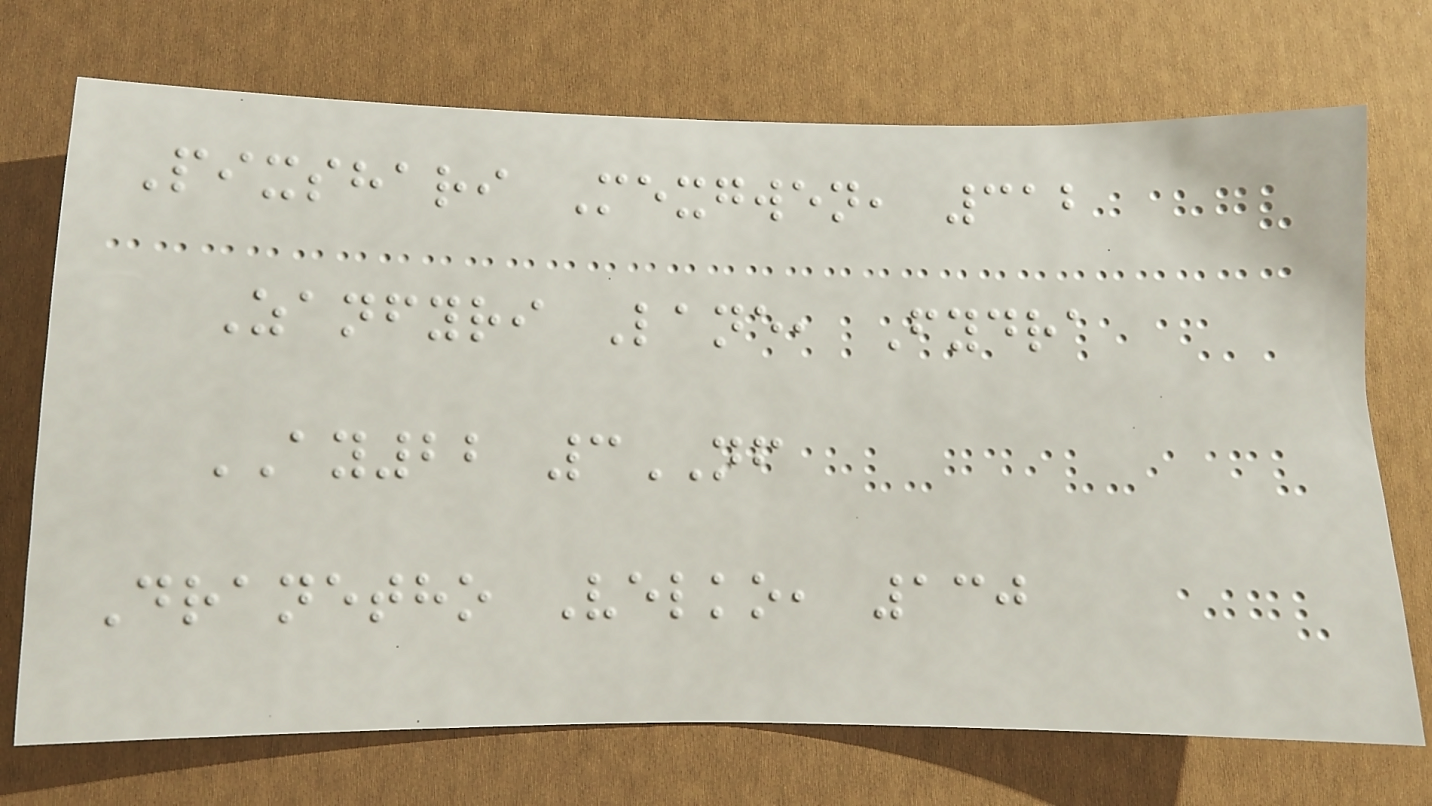Pixshari Mexgwen, 312
Zanfyri Lane, Fydra
AY22 3NF
Dranetho Velko, 130
